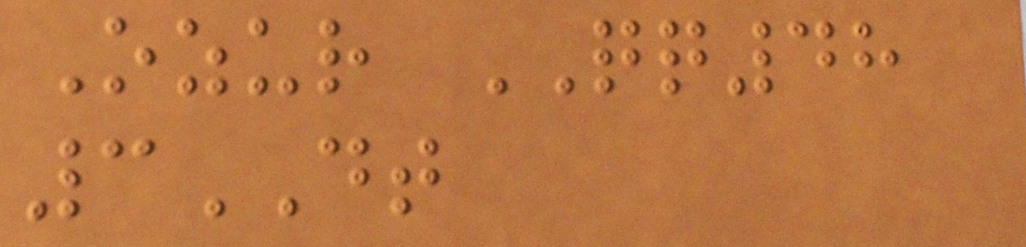Ozur QQ48
3DT
